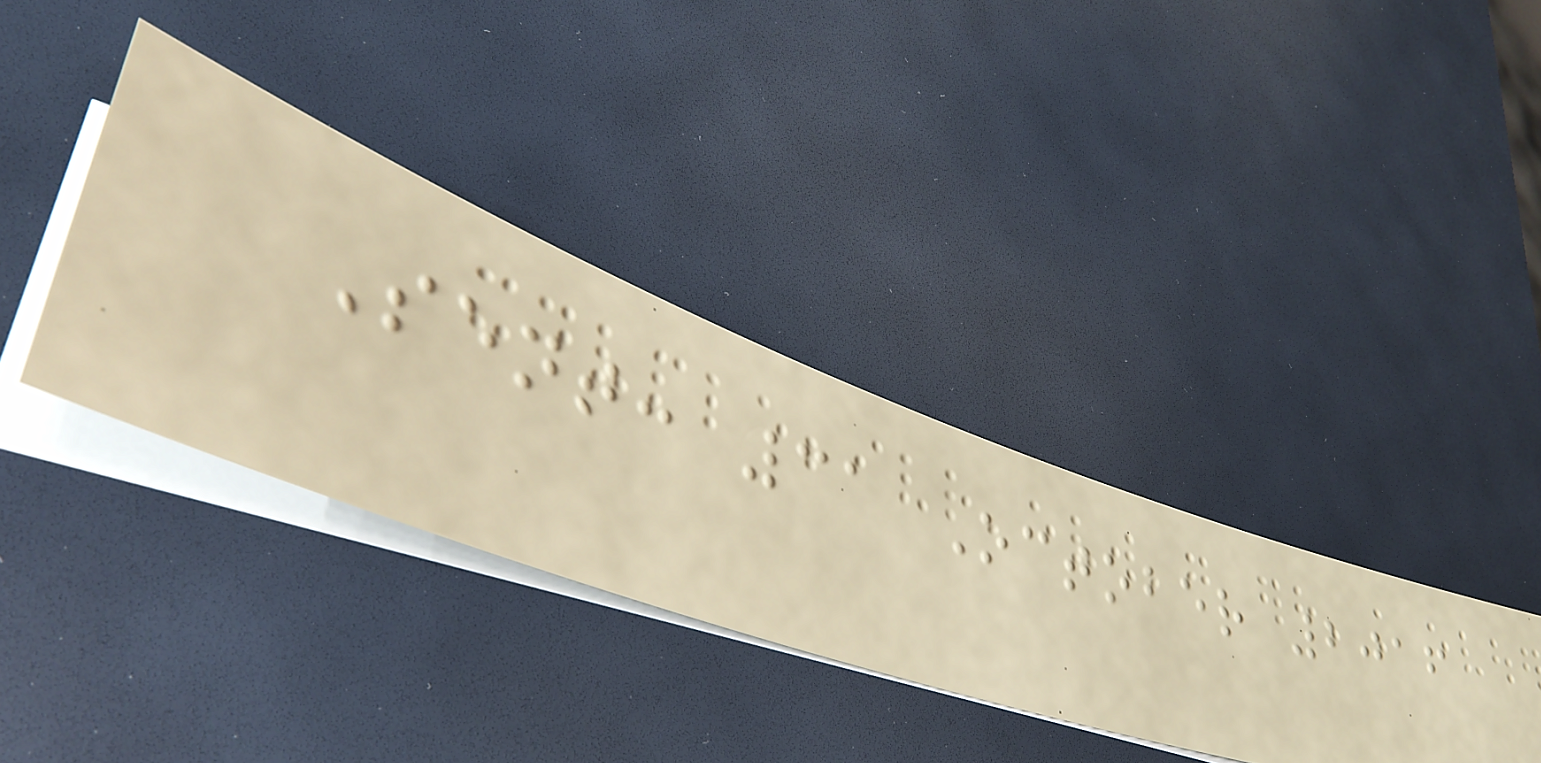Sent: 31 October 2016
